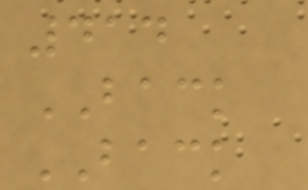414
BACK
BACK
